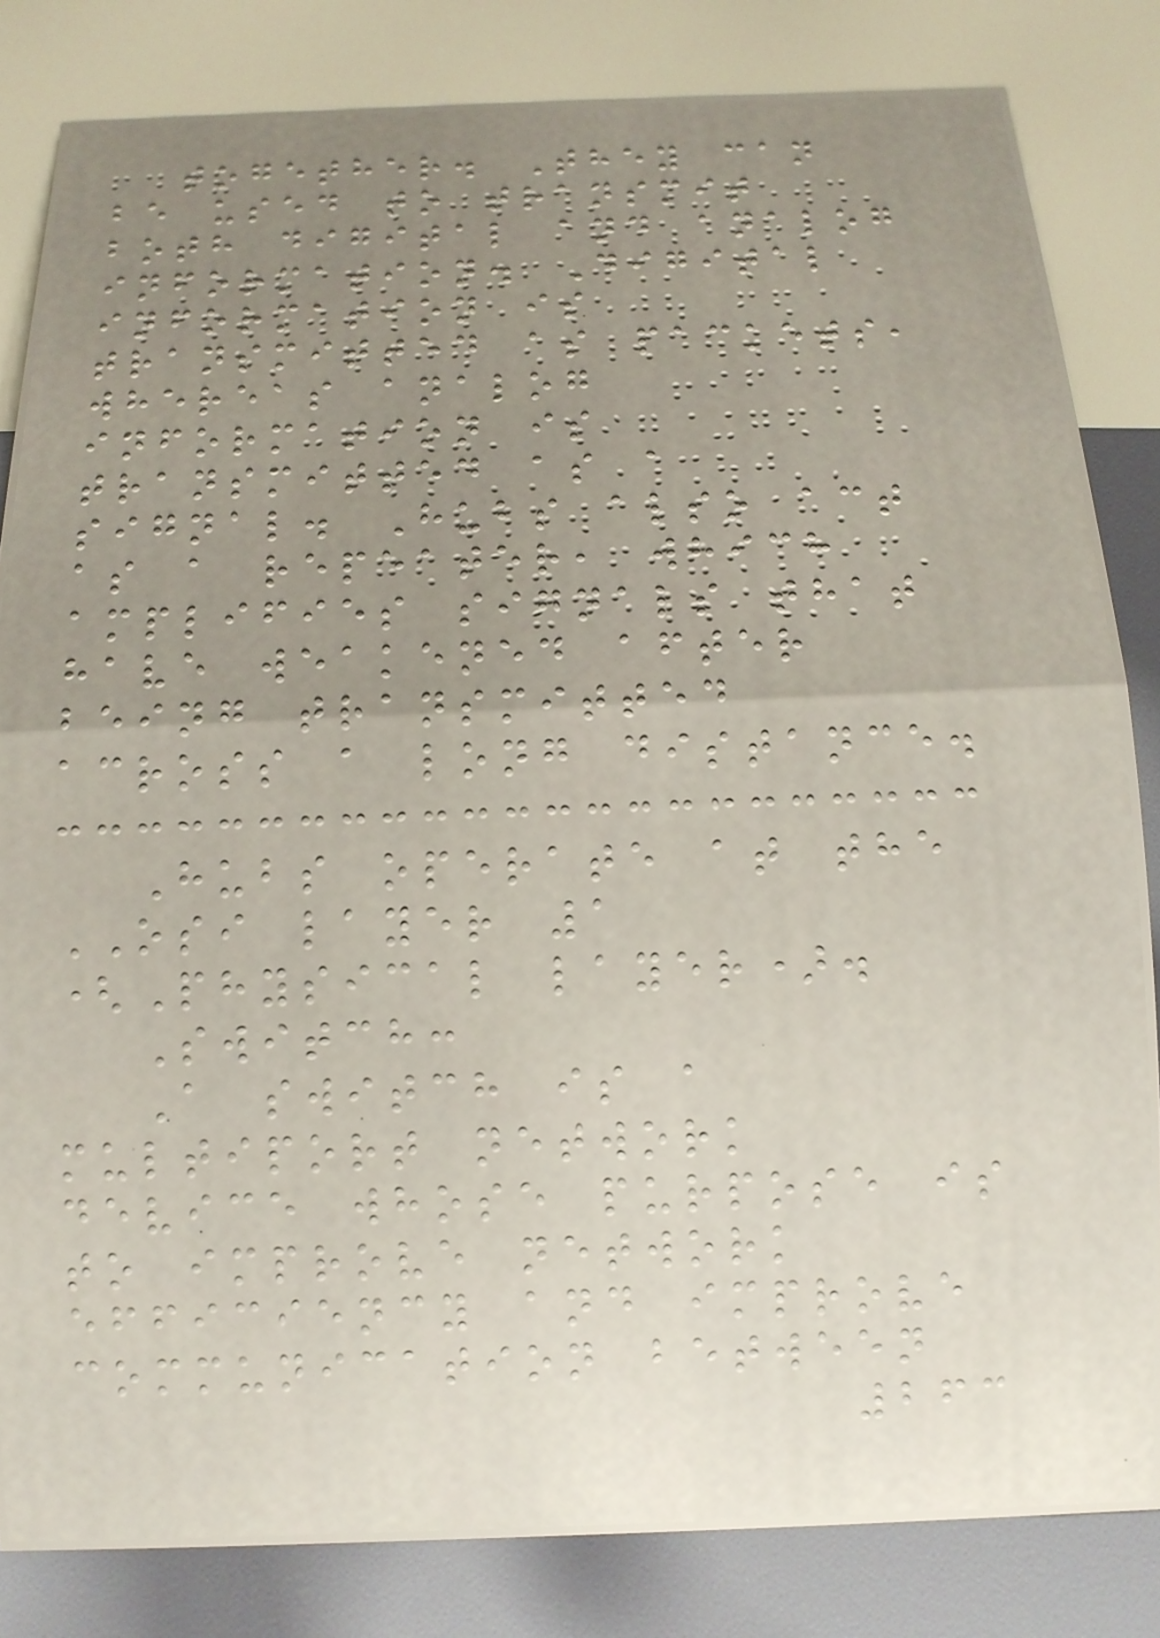together. They can
be used to transmit
both digital and analog
information. Digital
information is
transmitted as packets,
whereas analog
information is
transmitted as a
signal. Hubs also act
as a repeater, which
amplifies signals that
have weakened after
being transmitted
across a long distance.
Hubs operate at the
OSI layer 1
(Physical layer).
Switch:
A switch is a
multiport network
device whose purpose is
to improve network
efficiency and improve
communication between
263
